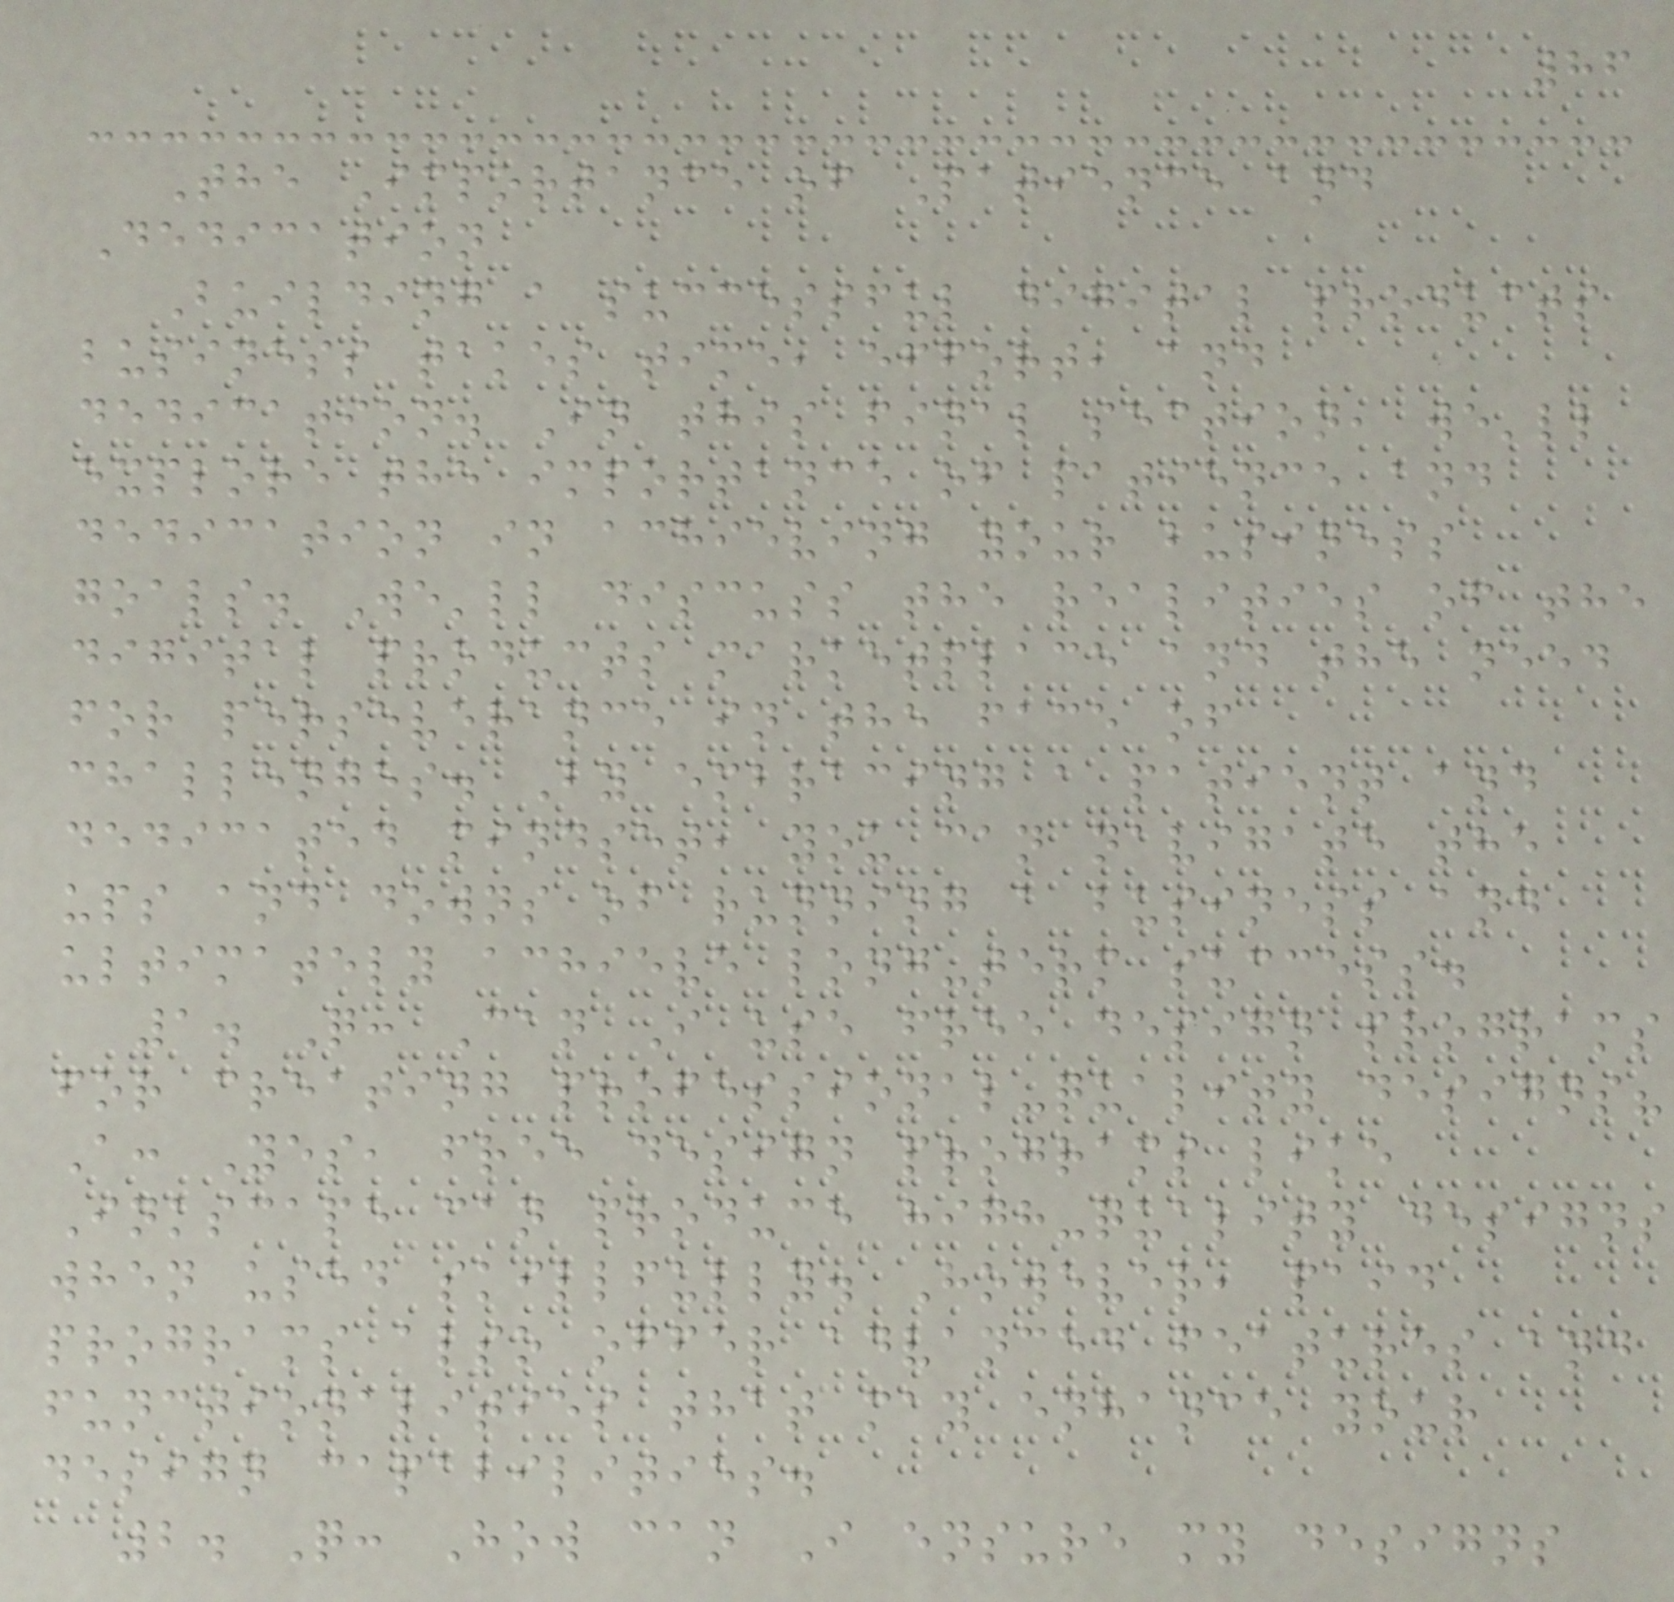86
The Importance of Patience and
Dedication
Building a successful digital products
business takes time, effort, and
dedication. In this final section, we'll
explore the importance of patience and
dedication in achieving your business
goals. We'll discuss the realities of the
digital products marketplace and the need
for perseverance in the face of
challenges. By embracing a patient and
dedicated mindset, you can navigate the
ups and downs of running a business and
ultimately achieve long-term success.
1. Q: Can I use free design programs
for creating professional-quality designs?
A: Yes, free design programs like
Inkscape can produce high-quality designs
when used skillfully. However, paid
programs also offer advanced features and
functionalities that may enhance your
design capabilities.
2. Q: How can I ensure my designs
